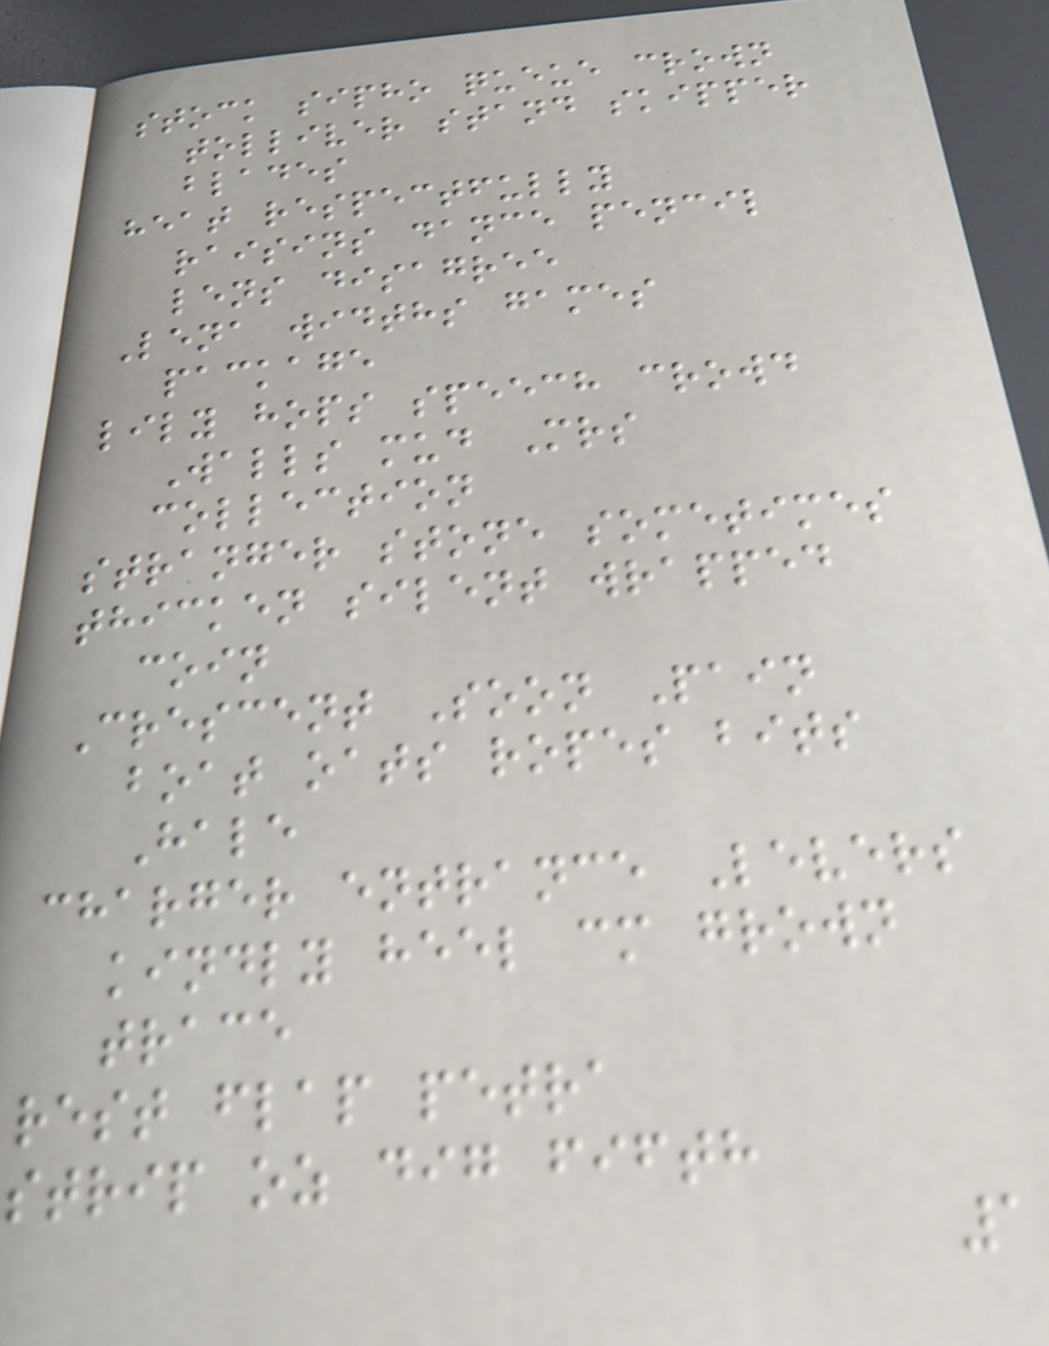stock sipho queue crown
tolliver stand skipper
blades
heat respectfully
raisins dance pencil
lens disagree
Lena widths games
package
lily hops speech crowd
Walls mud Mrs
collection
stranger stone sometimes
thicken silent wrapped
coin
Crescent Soon Pain
boat oats ropes bits
Hale
charger entrance Levers
kindly heel cm grown
trace
rest flap petra
strip oz dig fifth
1
